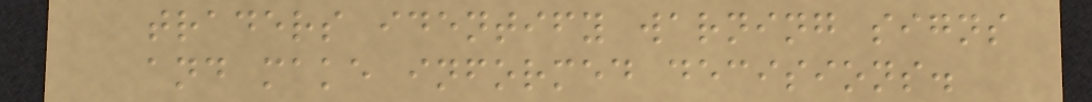traders identify warning signs
and make informed decisions.
